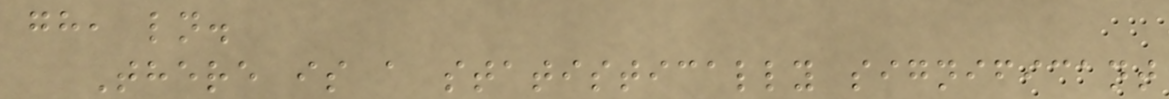gh, ln.
There is a statistically significant
